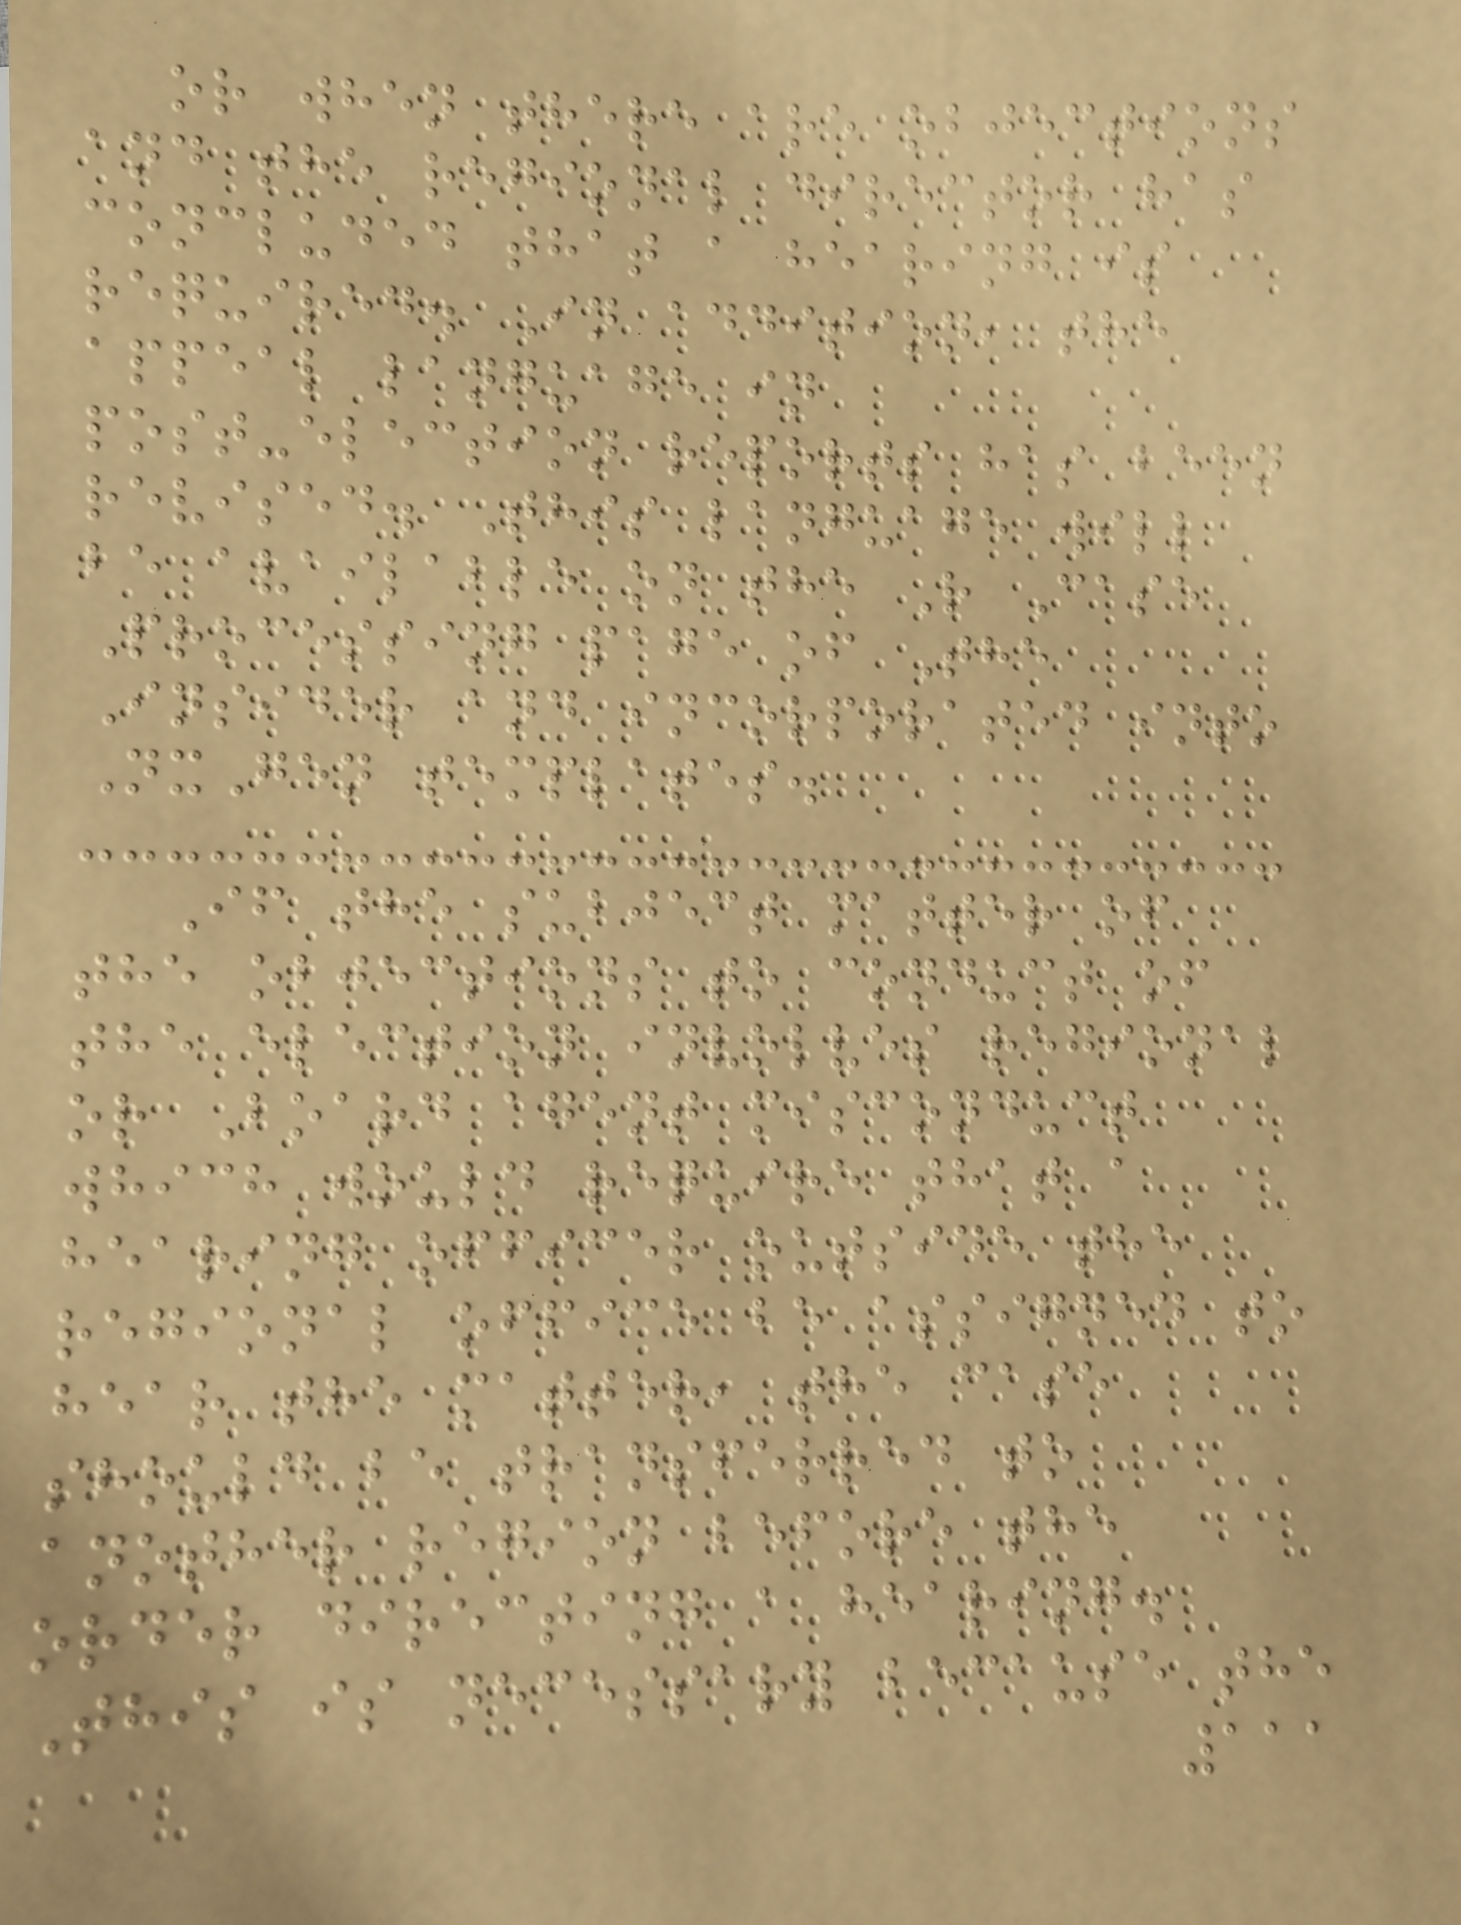or when there are objections
and the regional director has
concluded that a hearing is
required. In addition, the
appeal language in
post-election reports has been
revised. This language will
be available on the R Case
Processing page of The
Insider and incorporated into
NxGen templates.
If the subject matter of
the objections to conduct of
the election involves regional
or Board agent misconduct
which would require that a
hearing officer outside the
regional office be assigned to
hear the matter, the case
should be transferred to
another region before the
order directing a hearing.
This is necessary because the
111
